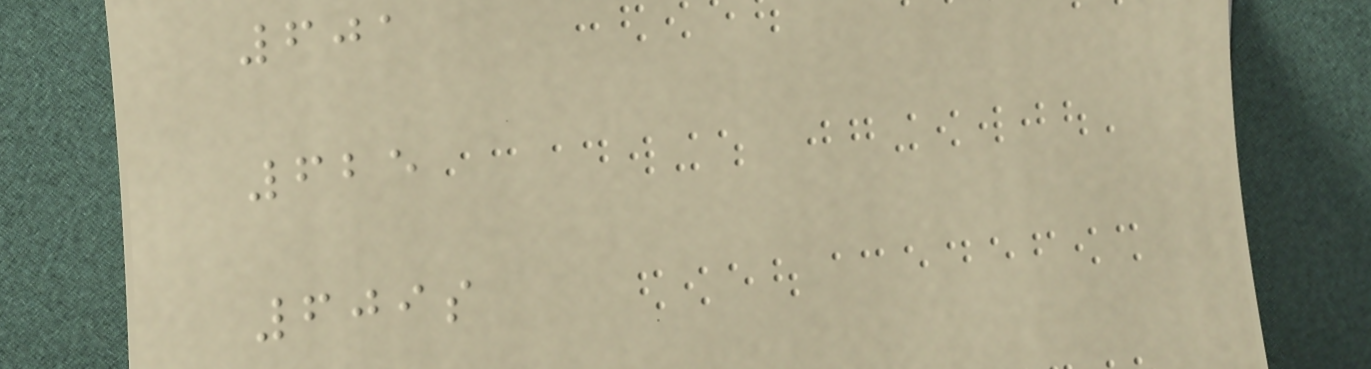601
625
609s
